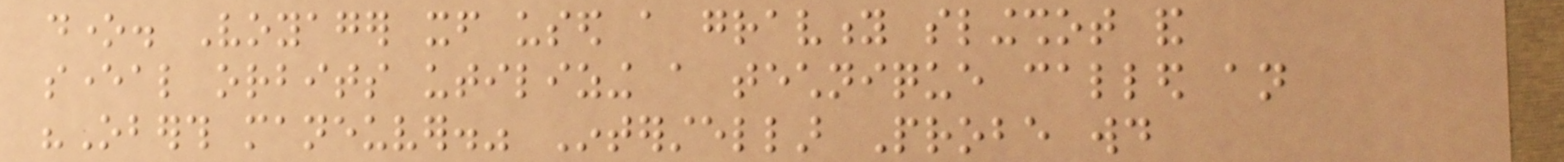done. Voyager itself used a gravity slingshot and
several orbits utilizing a technique called an
"Oberth maneuver." Interstellar Probe would
